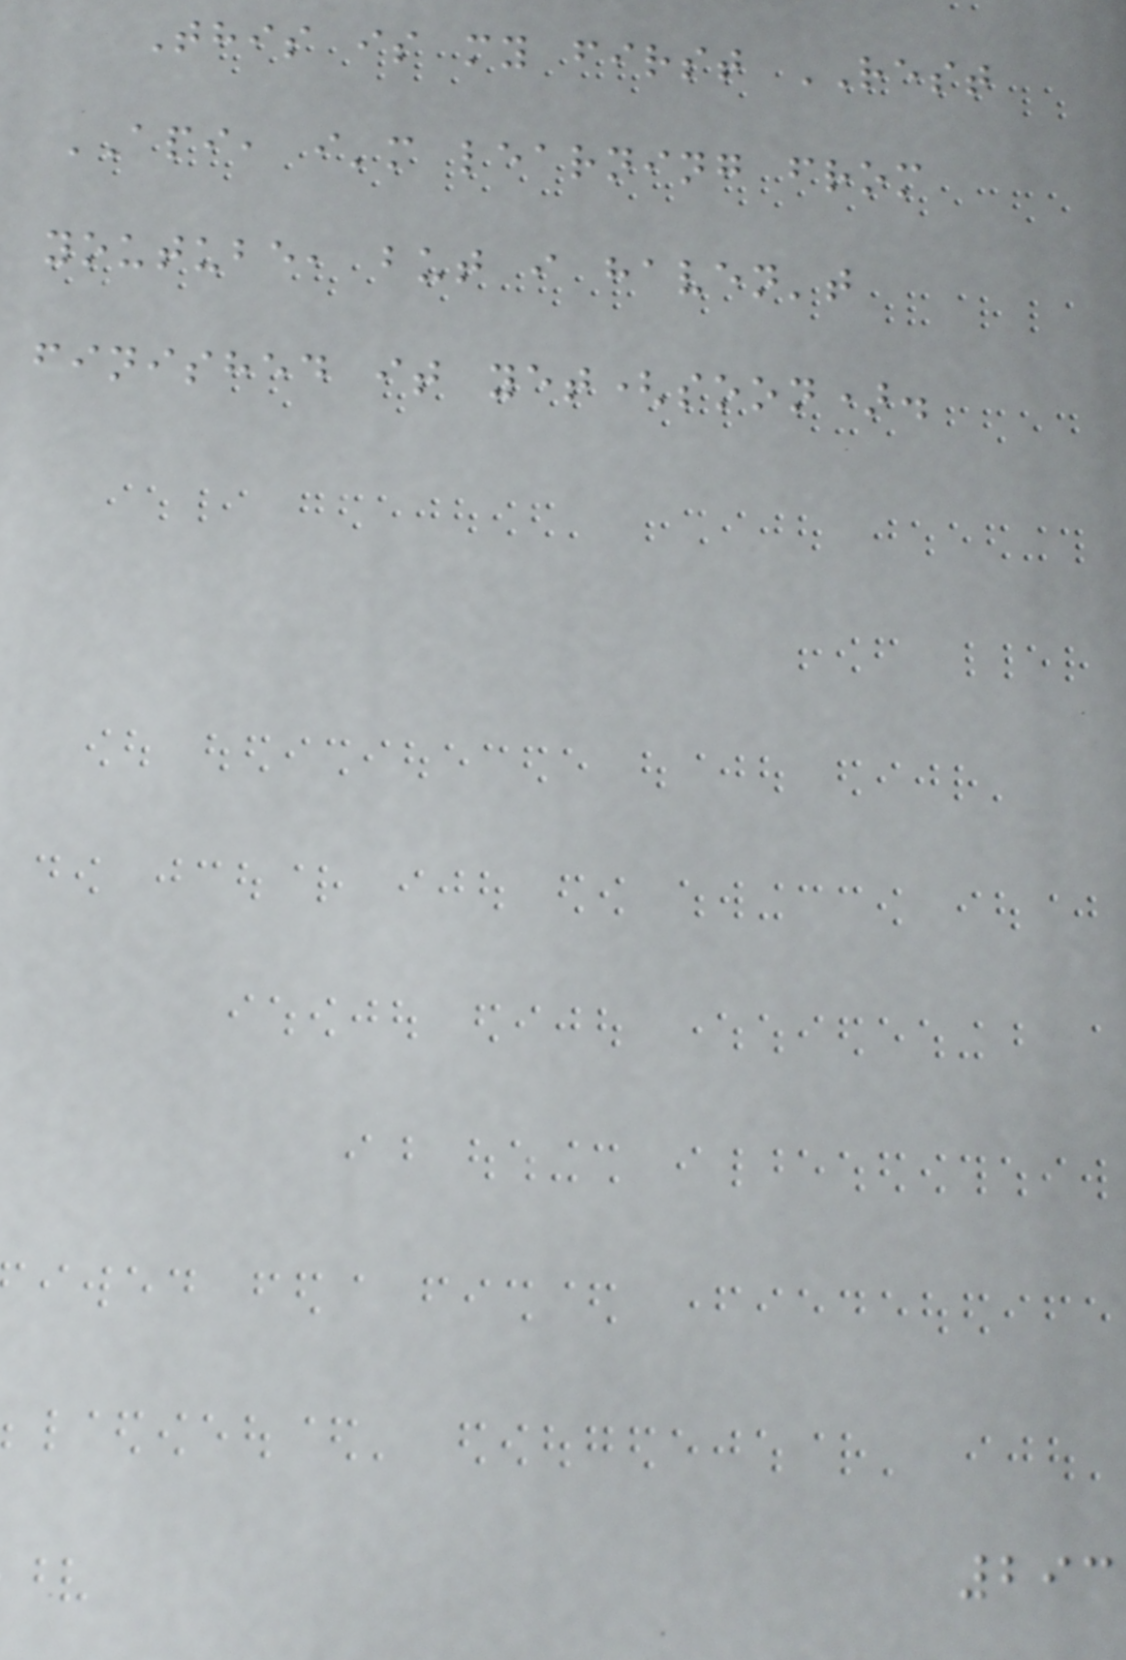This is my first REST
API, i'm learning from
youtube, but i haven't
finished it yet(soon).
293
